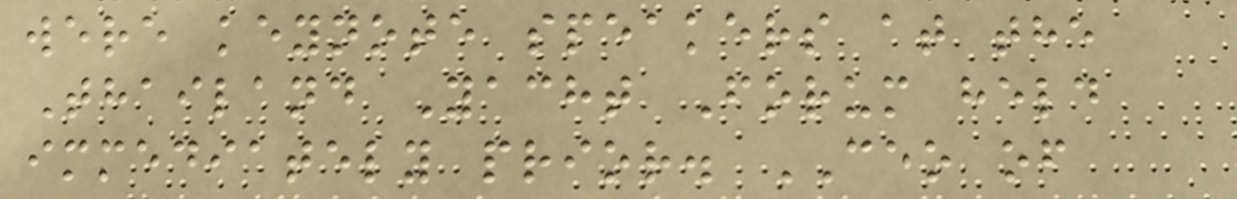were keynote speakers at the
Thailand Yacht Forum held
immediately prior. CEO of
